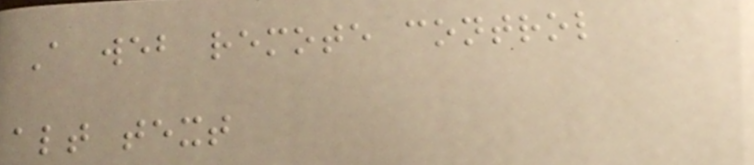A web remote control
alt text
